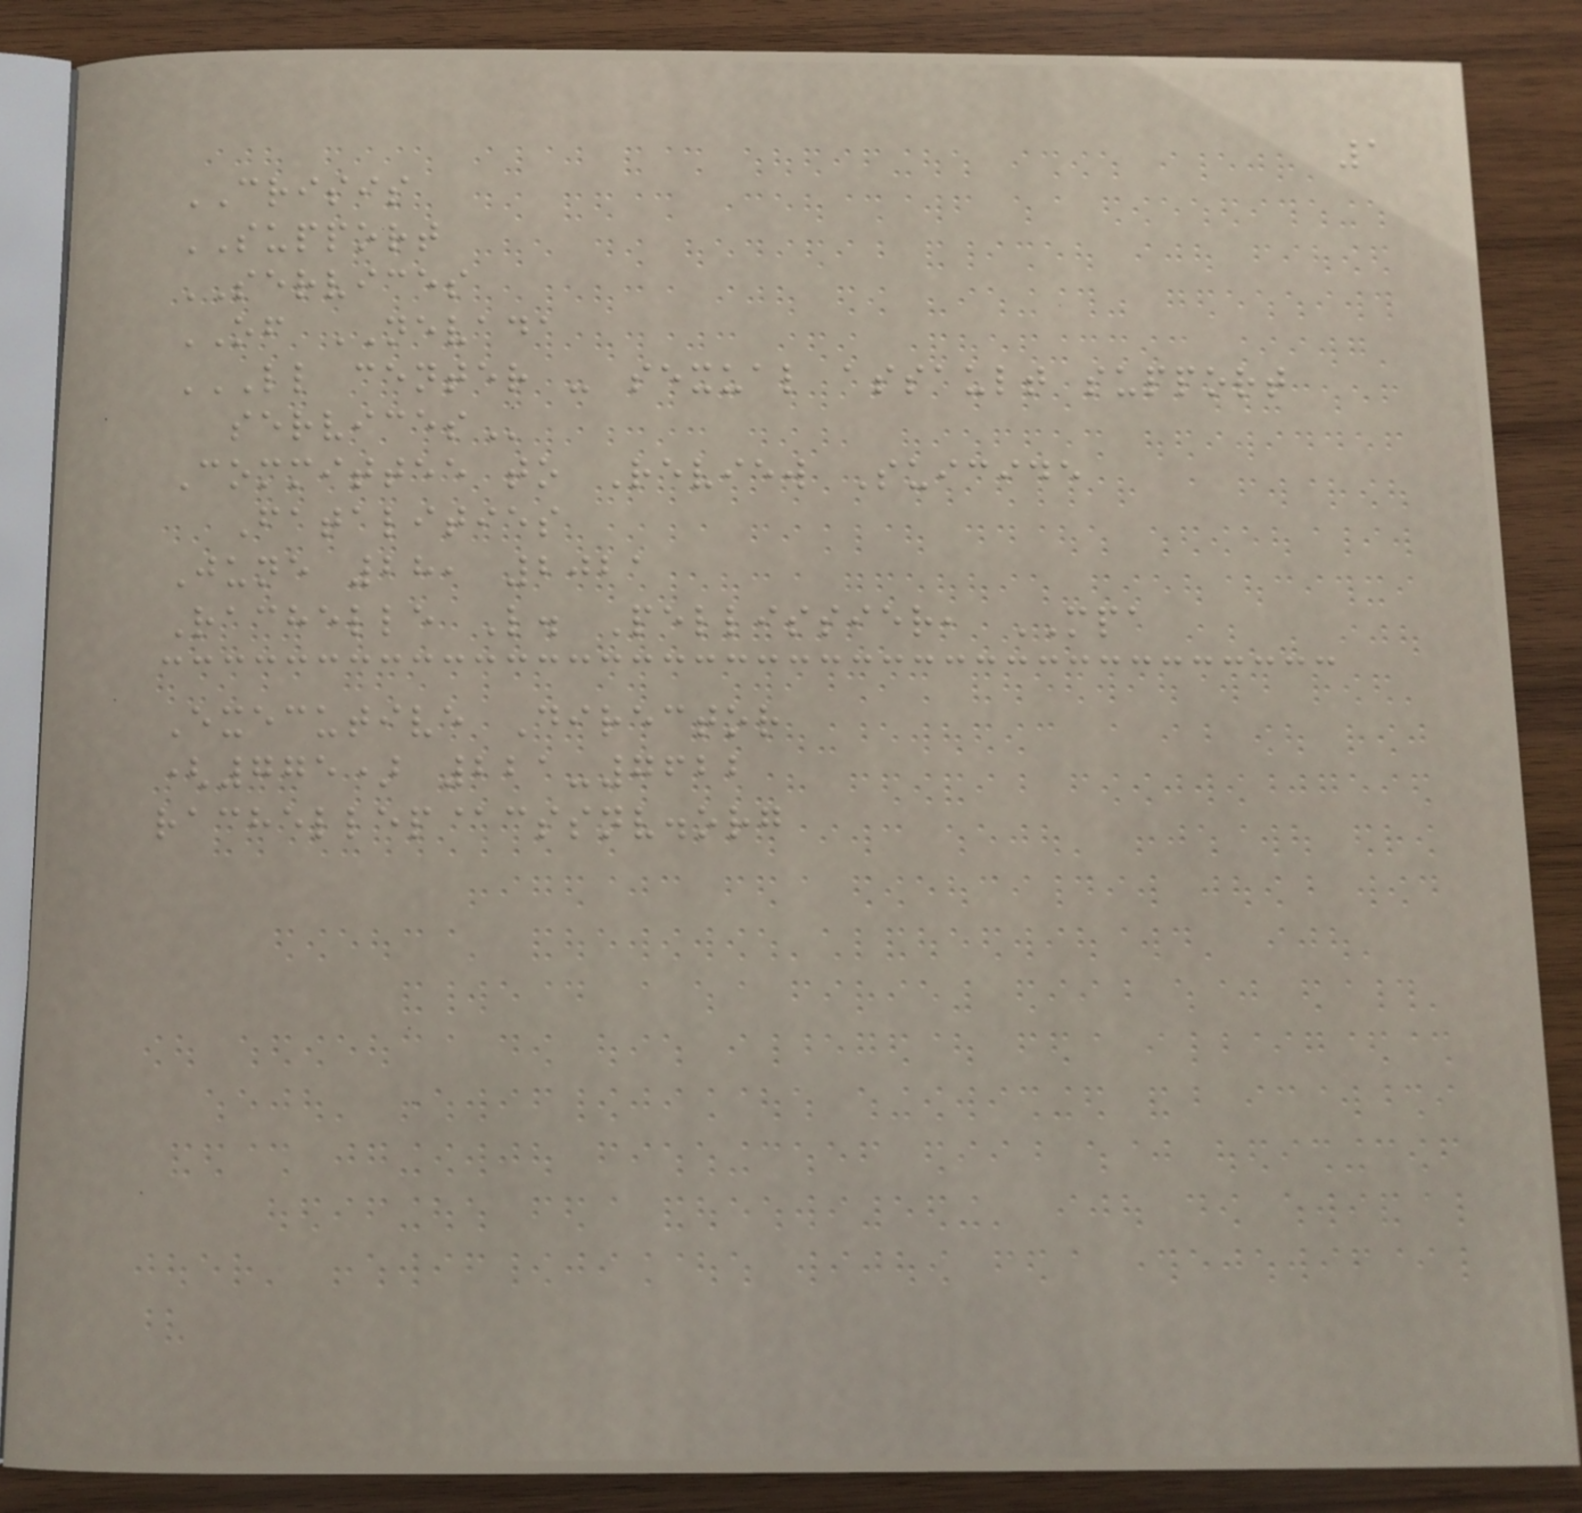1
CRISIS
SUPPORT
SERVICES
OF NEVADA
LL CENTER - SEXUAL ASSAULT SUPPORT
SERVICES
Committee to Review Suicide
Fatalities
June 28, 2021
Rachelle L. Pellissier, MPA
Executive Director
(775) 221-7622
rachellep@cssnv.org
